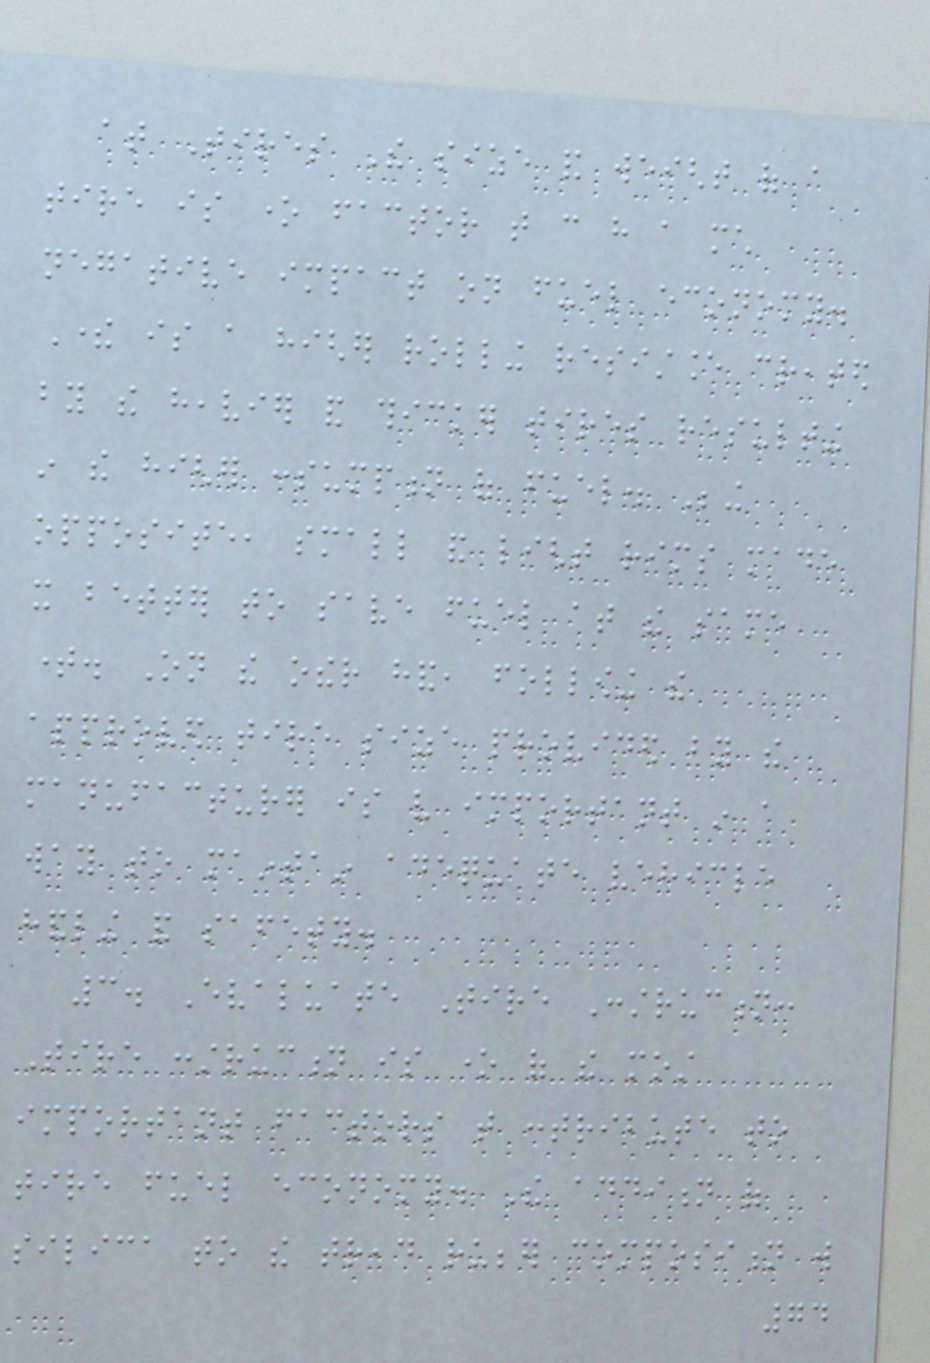at Tires The size and weight of a
tire is one factor that can have a much
negative impact on fuel economy.
There is a higher rolling resistance created
by the heavier and thicker tires resulting
in the higher consumption of fuel. Being
opposite, small and light rims made
it better to save fuel at the same
time. On the other hand, following the
approved tire size provided by the
manufacturer is very important in a
way to maintain adequate vehicle
handling and safety.
3. Evaluate Tire Construction:
Tire construction is one of the most
important factors that contribute to
tire fuel economy. The addition of
silica to the tread rubber composition will
74
